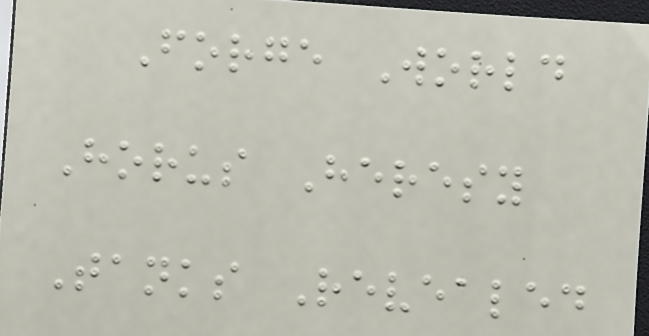Forge World
Horus Heresy
Tanks Revealed
